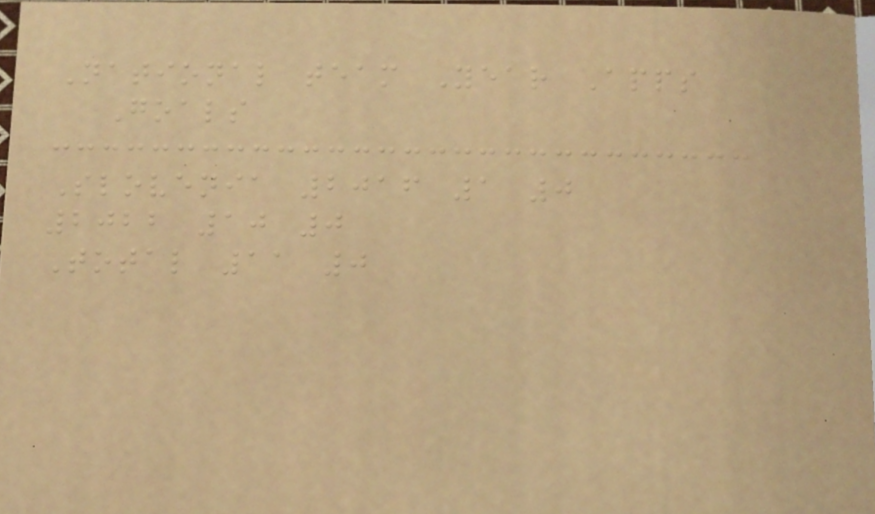National team Year Apps
Goals
Slovenia 2016 1 0
2022 10 0
Total 11 0
